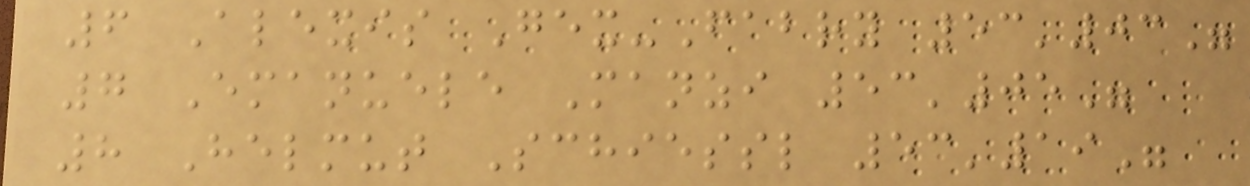6 Alexis Gex-Fabry 53'03"
7 Emanuele Manzi 53'05"
8 Helmut Schiessl 53'19"
